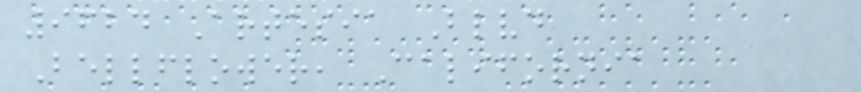9624 Artesia Blvd
Bellflower, California
